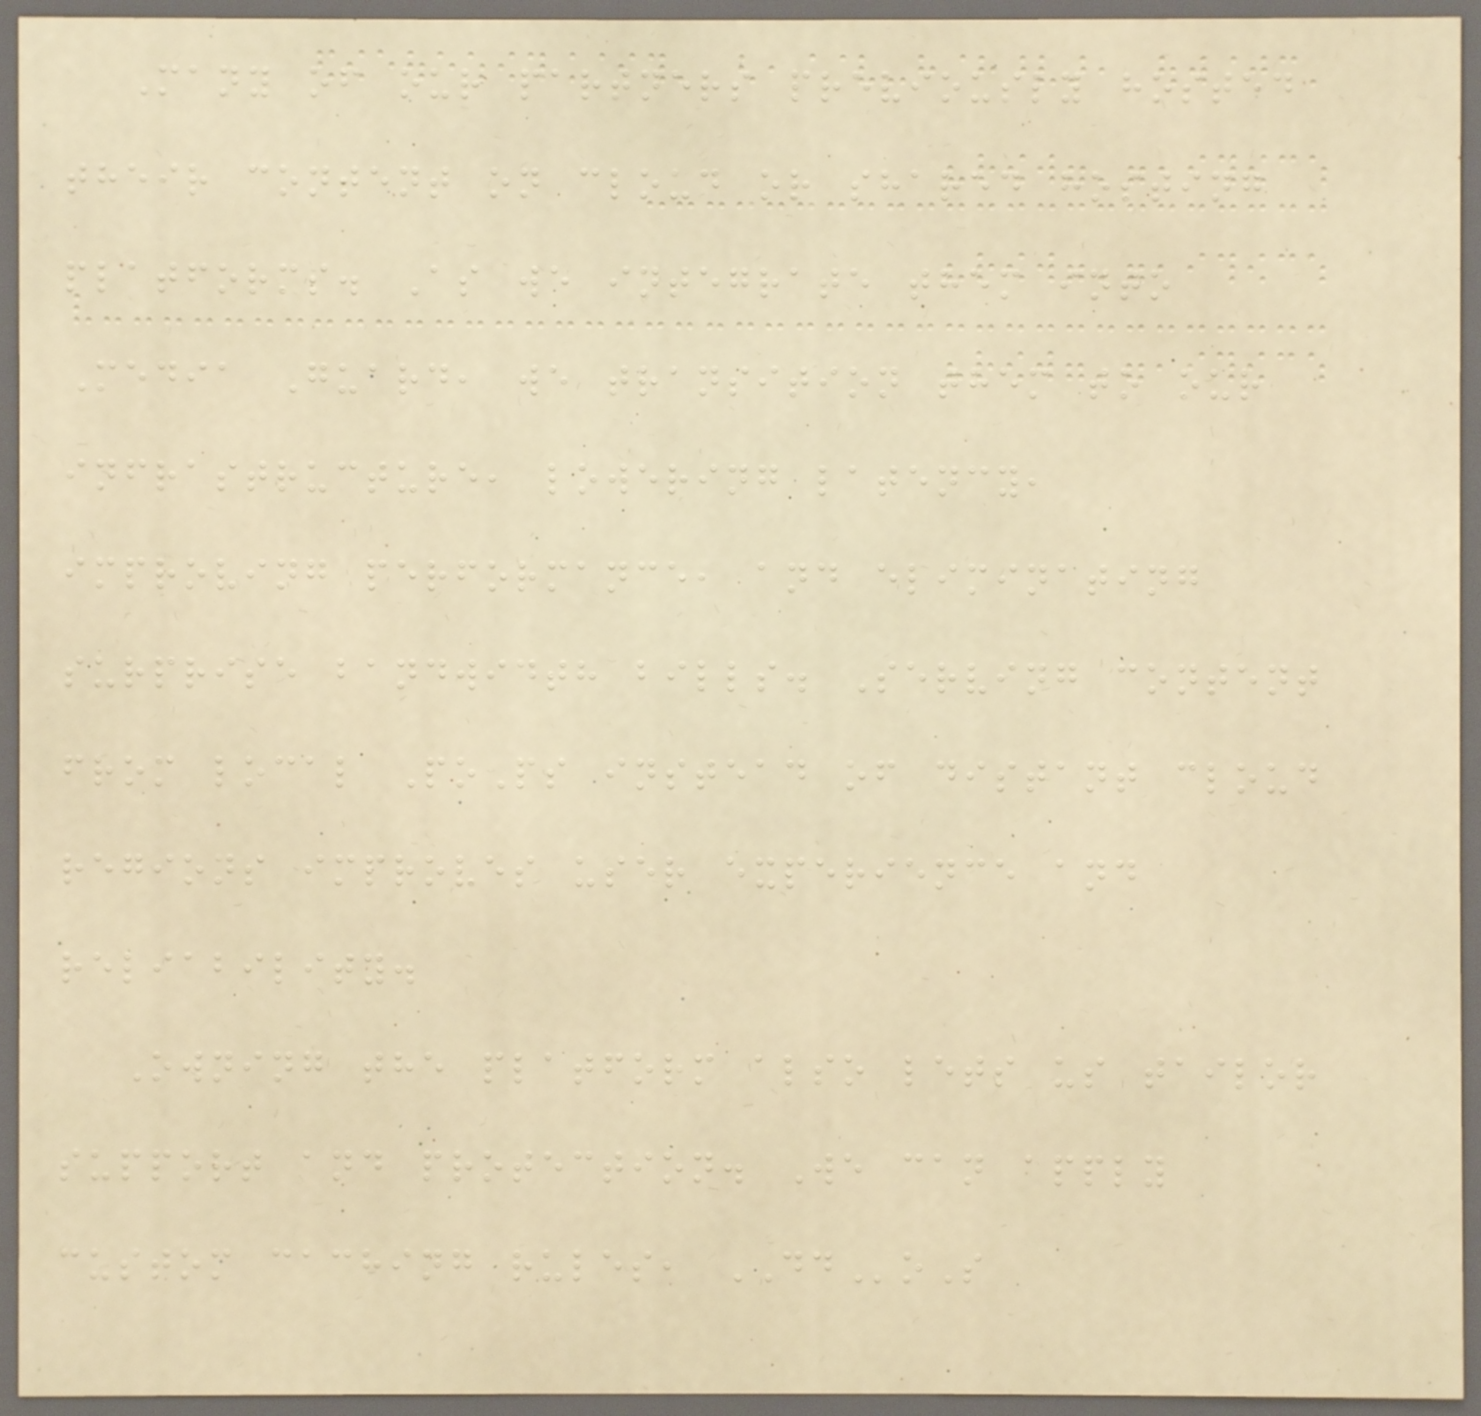Many of our partners previously hosted
their content on cloud or shared hosting
platforms. As we integrate them into
Media Guard, we transition them to our
infrastructure, lowering latency,
improving performance, and eliminating
surprise bandwidth bills. Serving content
from local PoPs instead of distant cloud
regions improves user experience and
reliability.
Owning the platform also lets us tailor
support and protection. We can apply
custom caching rules, DDoS
